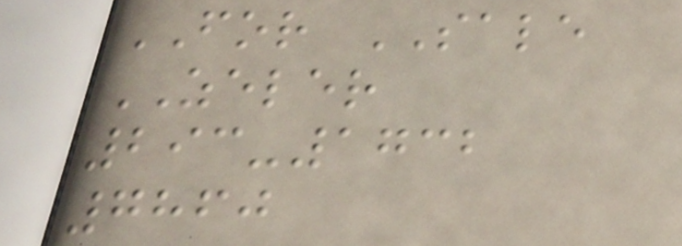FOR SALE
ZELER
293-1732
7860
